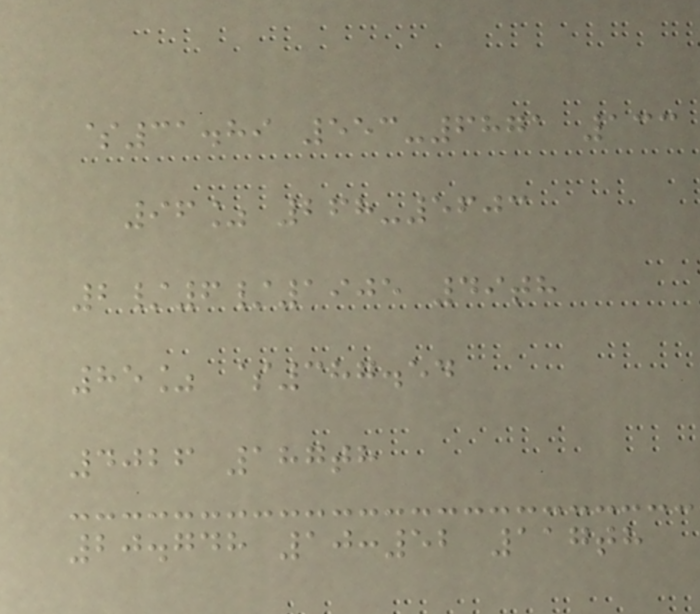$31.89 553-6871 133
96% 268-5603
2/6/1905 49th
85% $387.54
4026 187th
20.748 10:52 117th
